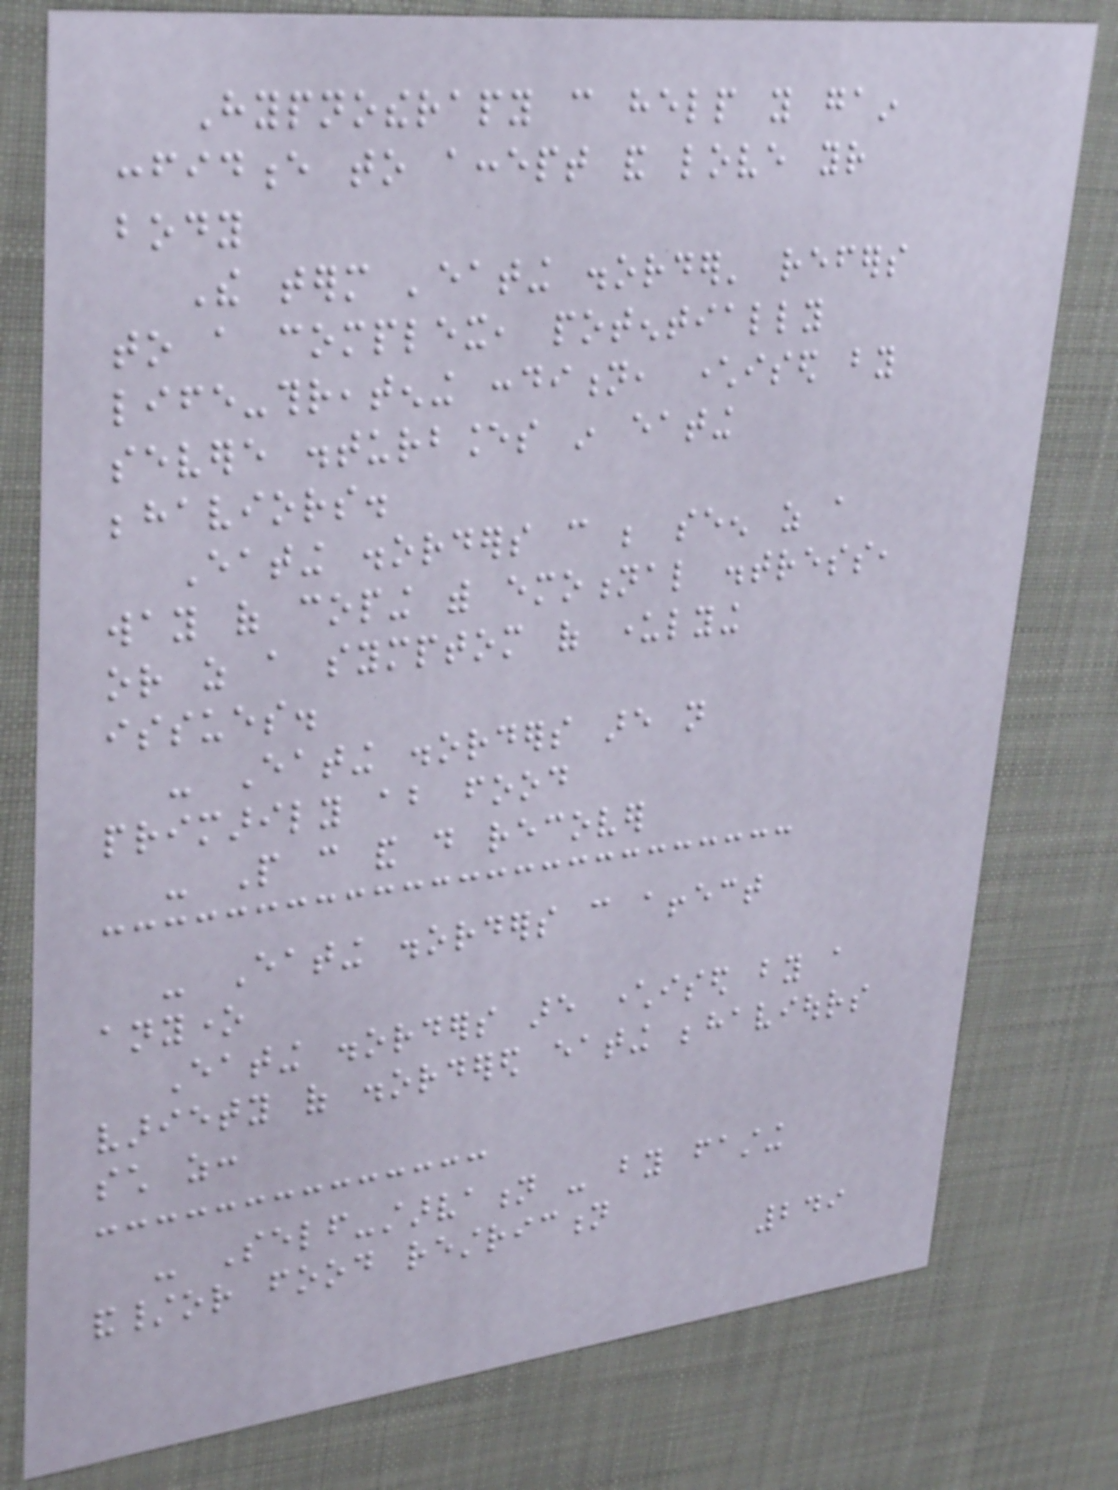Hypnotherapy can help you gain
confidence to accept and love your
body
The term 'eating disorder' refers
to a complex, potentially
life-threatening condition, characterised by
severe disturbances in eating
behaviors.
Eating disorders can be seen as a
way of coping with emotional distress,
or as a symptom of underlying
issues.
- Eating disorders are not
primarily about food
- People can and do recover
- Eating disorders can affect
anyone
Eating disorders are characterised by a
variety of disordered eating behaviours
such as:
- Self-starvation - by fasting
and/or food restriction
249
